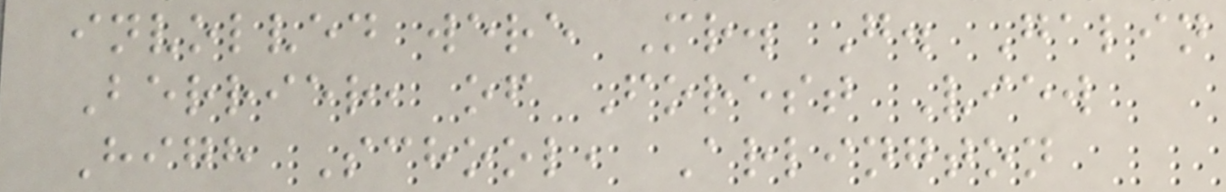involved were Mr. G. Galin
Berrier, of Forest View
High School, Arlington
